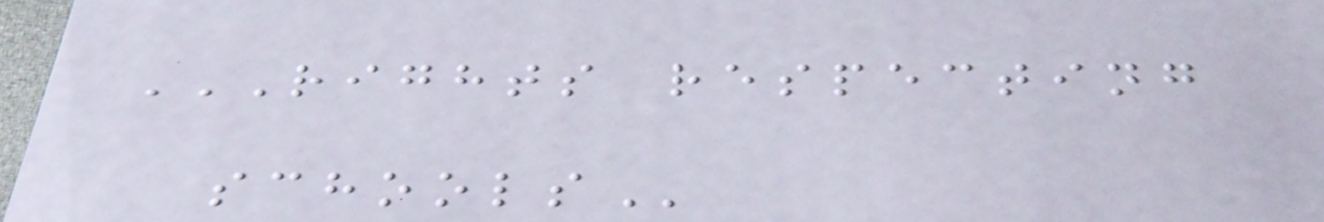RIGHTS RESPECTING
SCHOOLS
